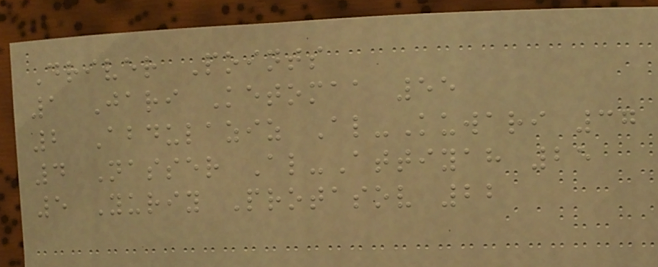Driver Points
1 Jari Ketomaa 55
2 Abdulaziz Al-Kuwari 37
4 Nasser Al-Attiyah 25
5 Yuriy Protasov 22
